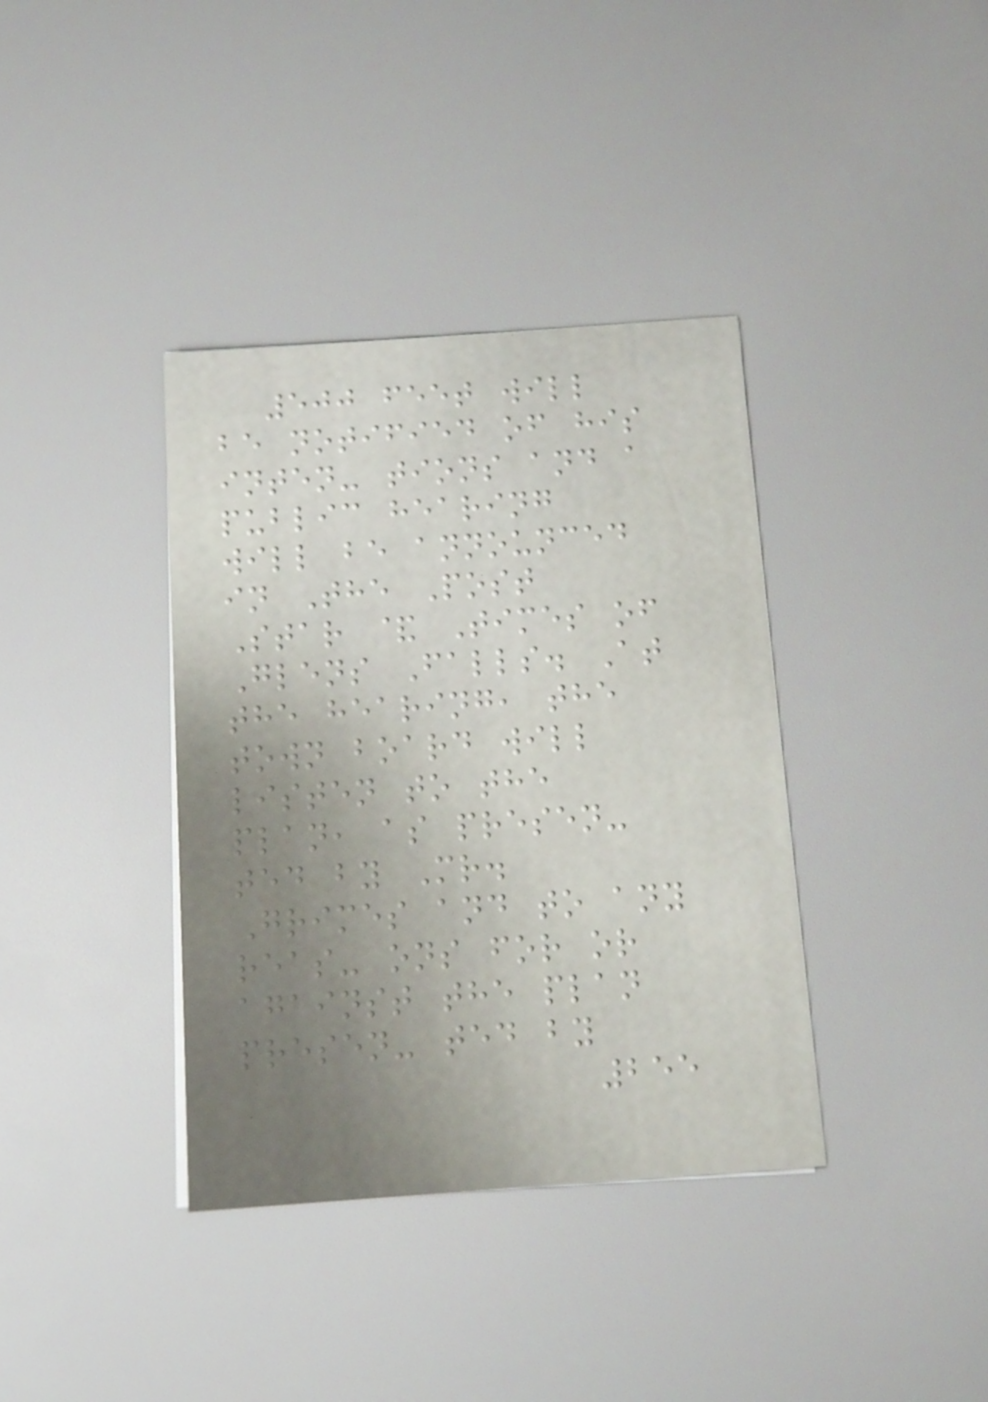500 feet will
be notified of his
inten- tions and a
public hearing
will be announced
in The Post
Star & Times of
Glens Falls. At
the hearing, the
town board will
listen to the
plan, as presen-
ted by Mr.
Grimes and to any
reas- ons for or
against the plan
presen- ted by
255
